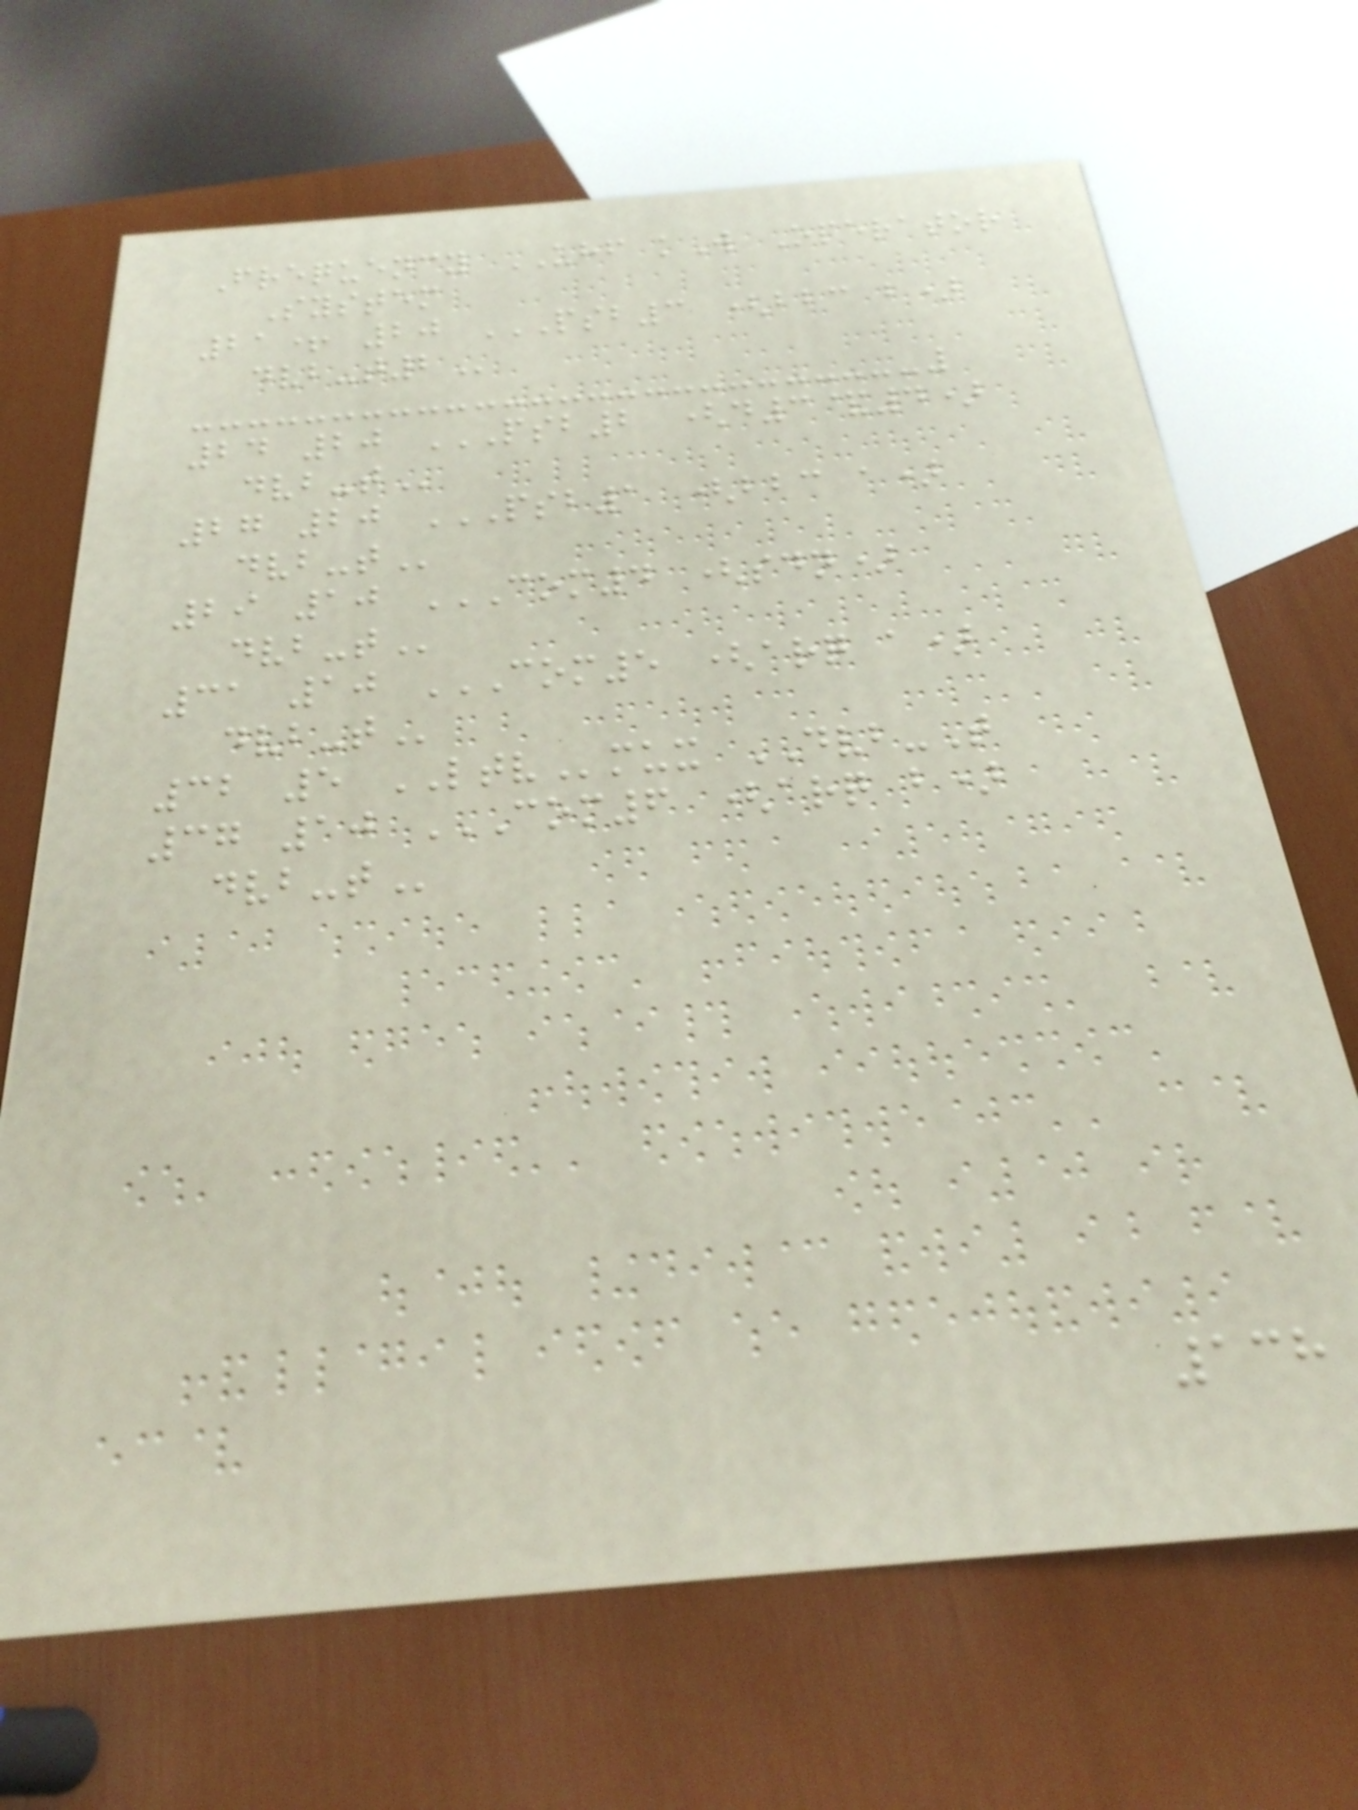Frequency UHF kW Operator
System
21+ 20 PSB3 (BBC B)
DVB-T2
24 20 PSB2 (D3&4)
DVB-T
27 20 PSB1 (BBC A)
DVB-T
29 10 COM4 (SDN)
DVB-T
31 10 COM5 (ARQ A)
DVB-T
32 5 LTVmux DVB-T
37 10 COM6 (ARQ B)
DVB-T
138
